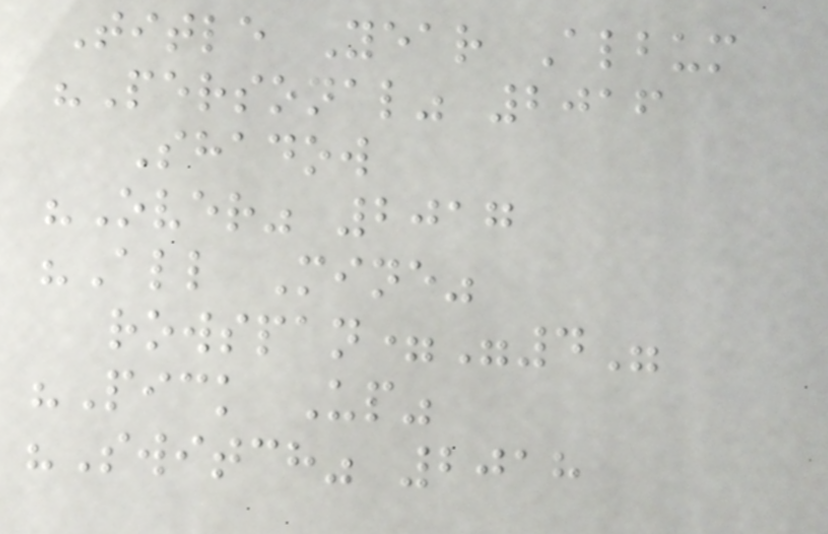Title Year Album
"Personal" 2016
Shadow
"Over" 2017
"All Mine"
rowspan="4"
"Pick Up"
"Switch" 2018
